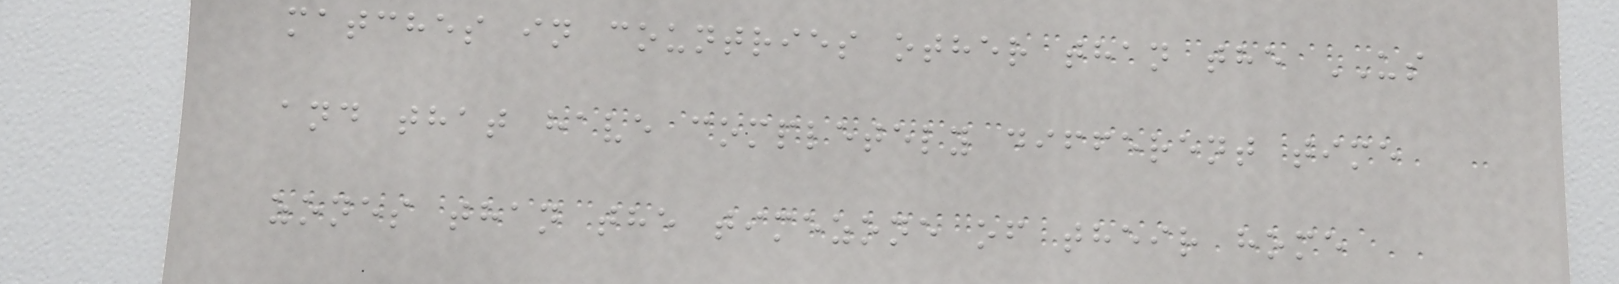matches in countries other than the US
and that have completely different time
zones than the timezone of their home
